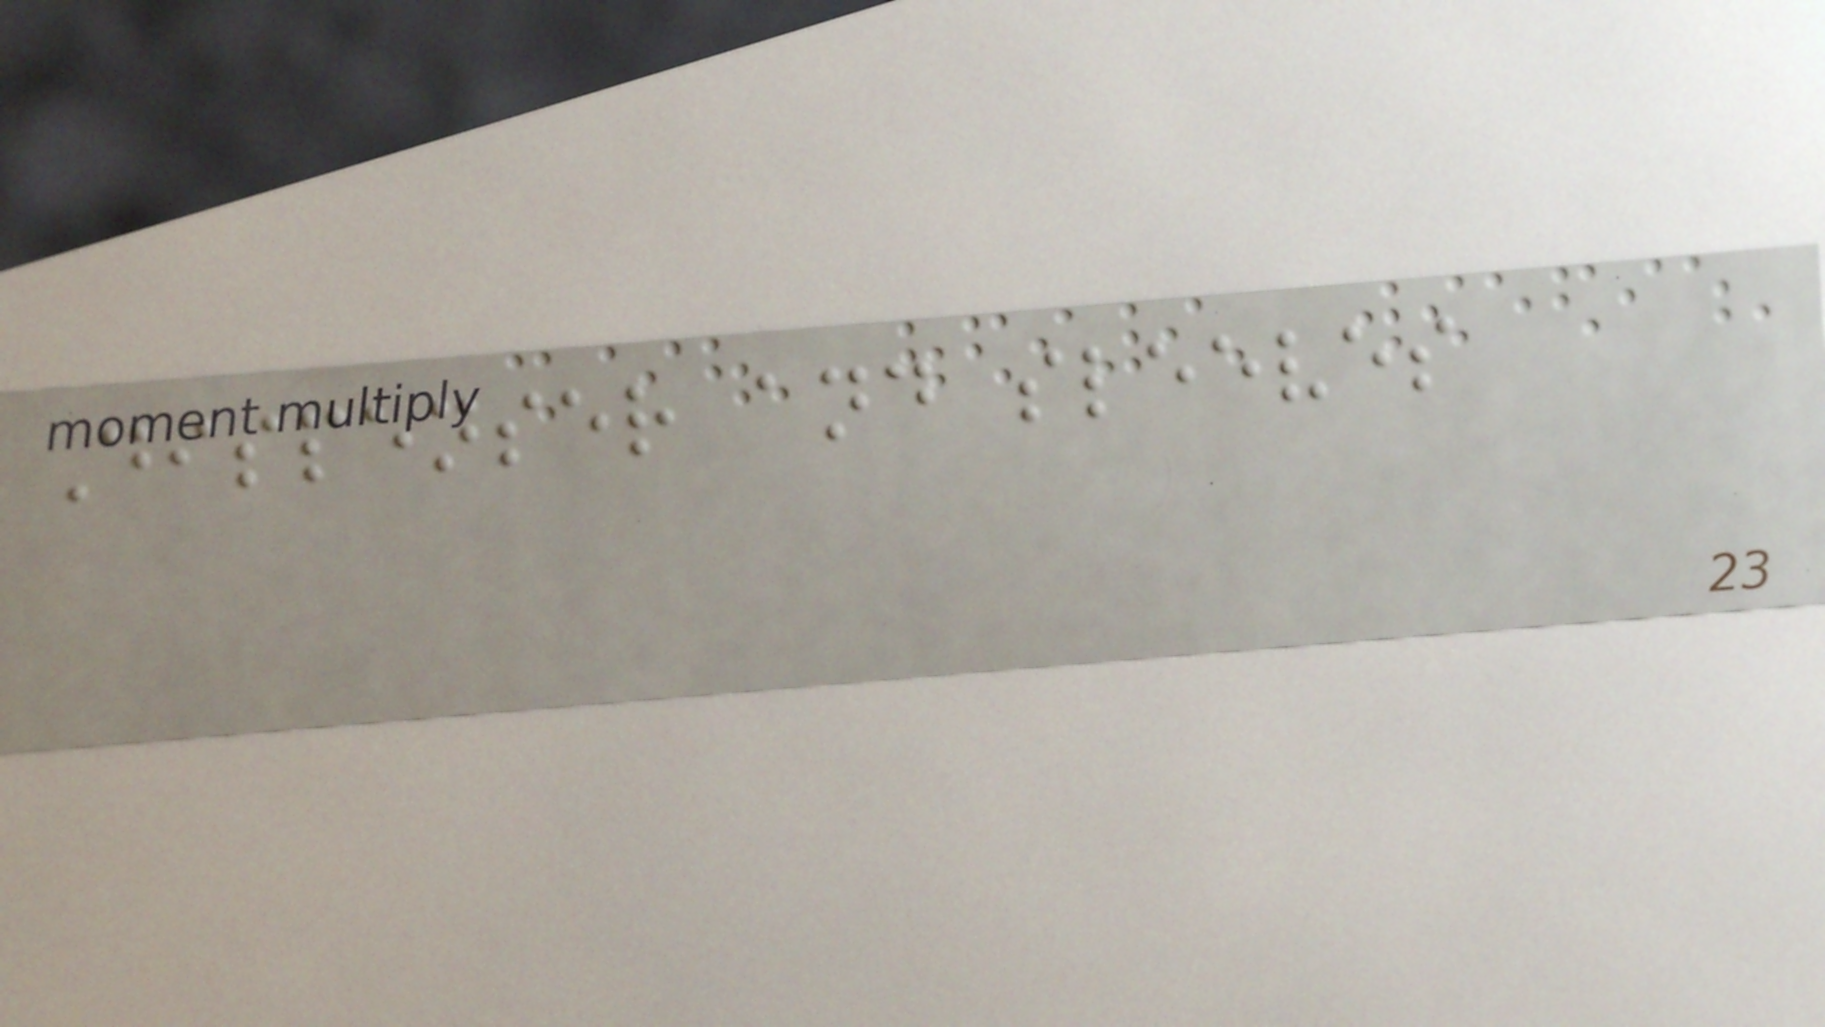Dispenser and sleeves
